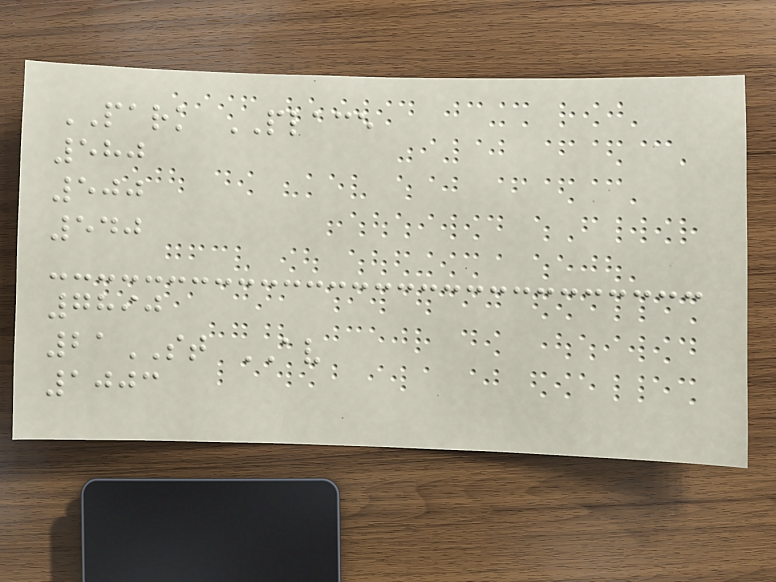PARK PLACE
580
500
540
7890
21ST AV
1003
